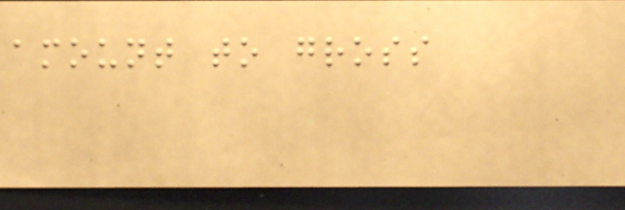amount to gross
